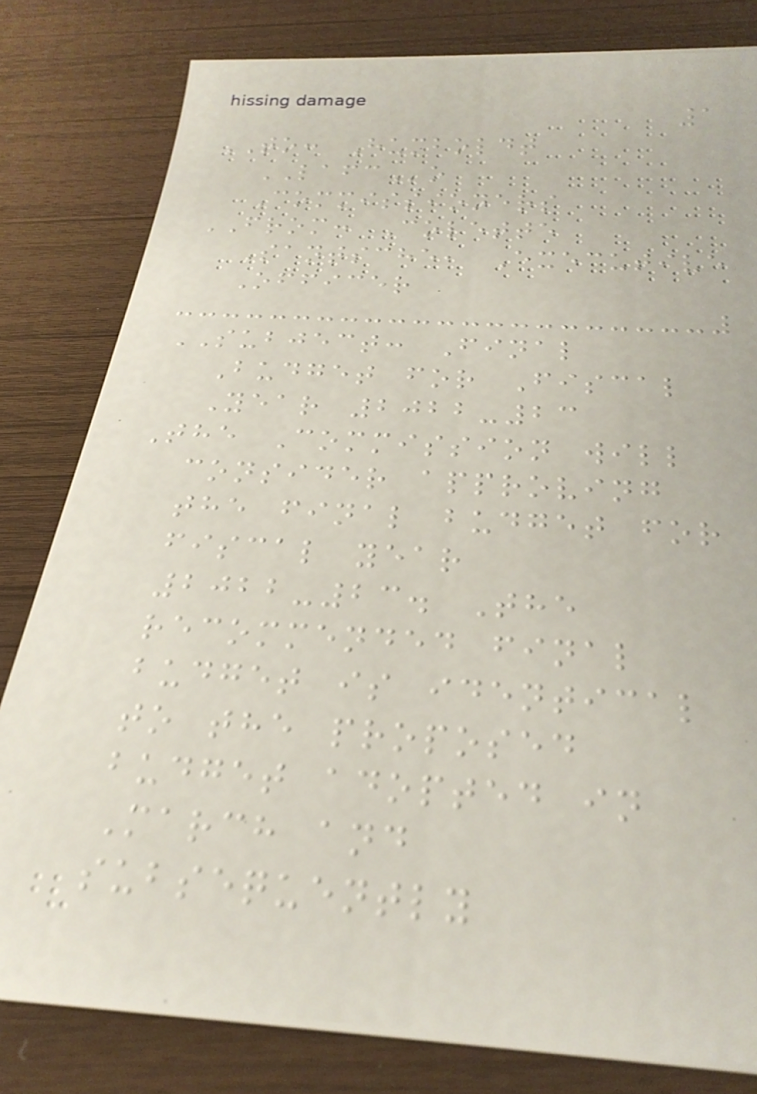1
TO: Humboldt
LAFCo
Commissioners
FROM: Colette
Santsche, Executive
Officer
SUBJECT: Final
Budget for Fiscal
Year 2022-23
The Commission will
consider approving
the final budget for
fiscal year
2022-23. The
recommended final
budget is identical
to the proposed
budget adopted in
March and
subsequently
